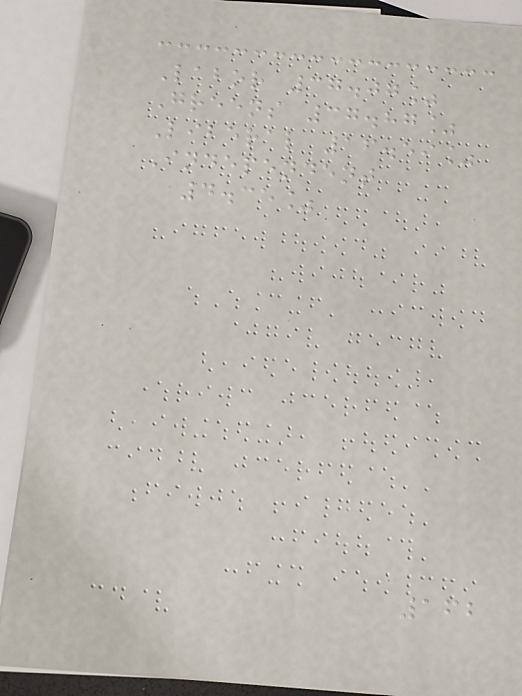Labor 37.07%
Greens 37.87%
Liberal 16.59%
Independent
4.35%
162
